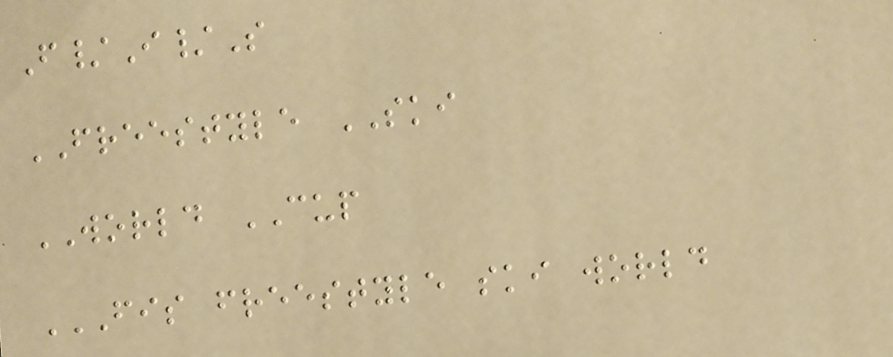F/I/S
FREESTYLE SKI
WORLD CUP
FIS FREESTYLE SKI WORLD
